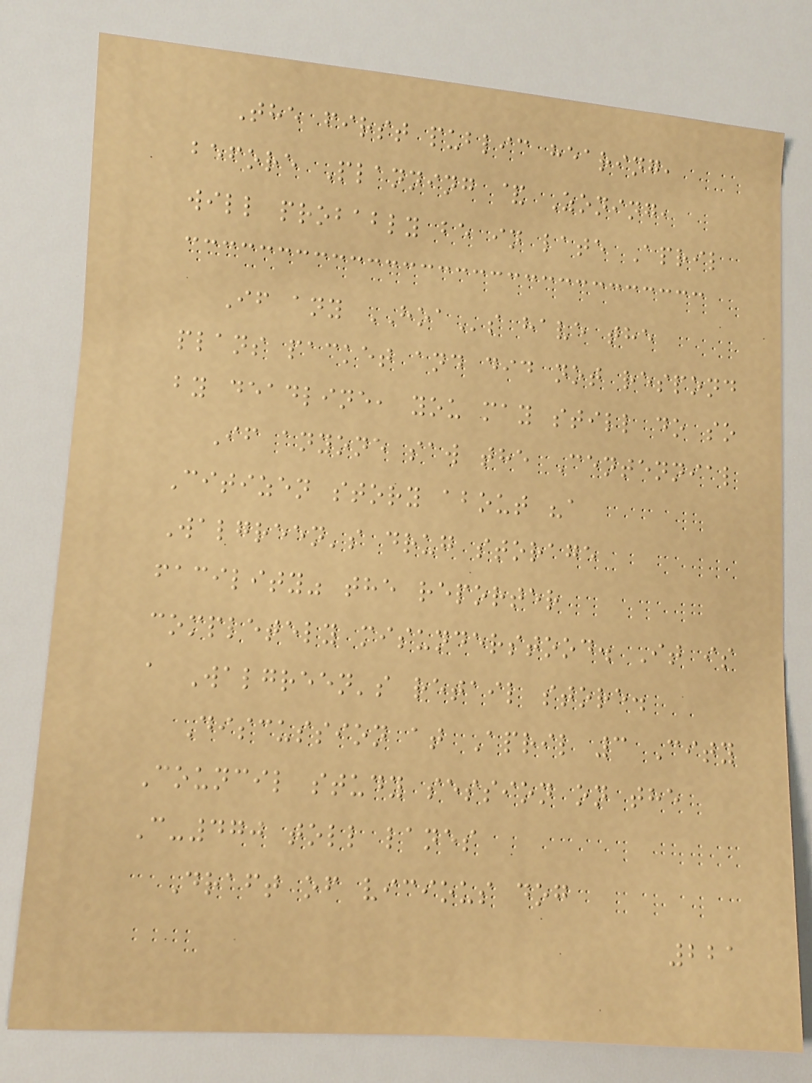The first public hearing,
before Planning & Zoning,
will probably be in late April
If any HOAs have the
plans packet and did not respond
by deadline, you may still do so
If anyone saw the Centennial
Citizen story about "a
Walgreen's drug storage
facility" the reporter
completely misunderstood. It is
a Walgreen's retail store.
Discussion at April 3 City
Council study session on the
C-470 toll lanes
Draft of vicious dog
221
